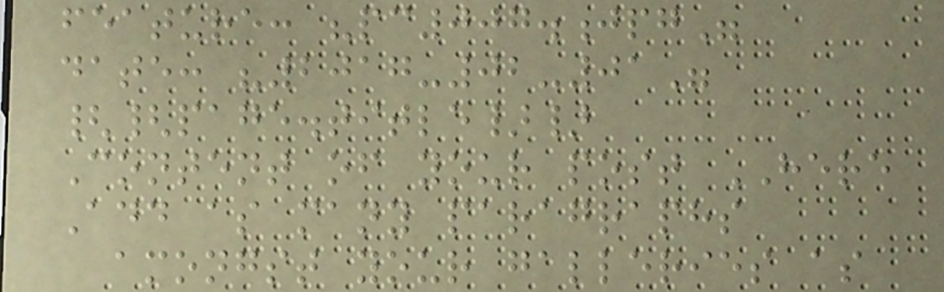feature: "pc007.jpg"
date: "2017-02-01"
{{page.title}}
Content of your post HERE
Add as many paragraphs
amongst your galleries as
